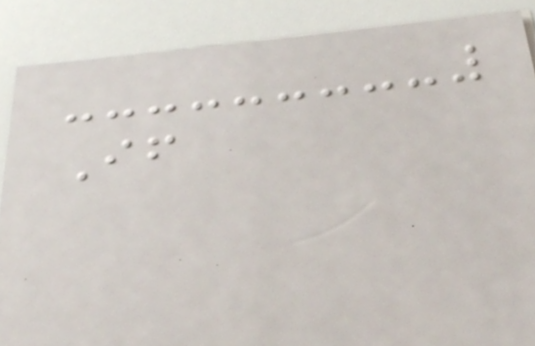If
